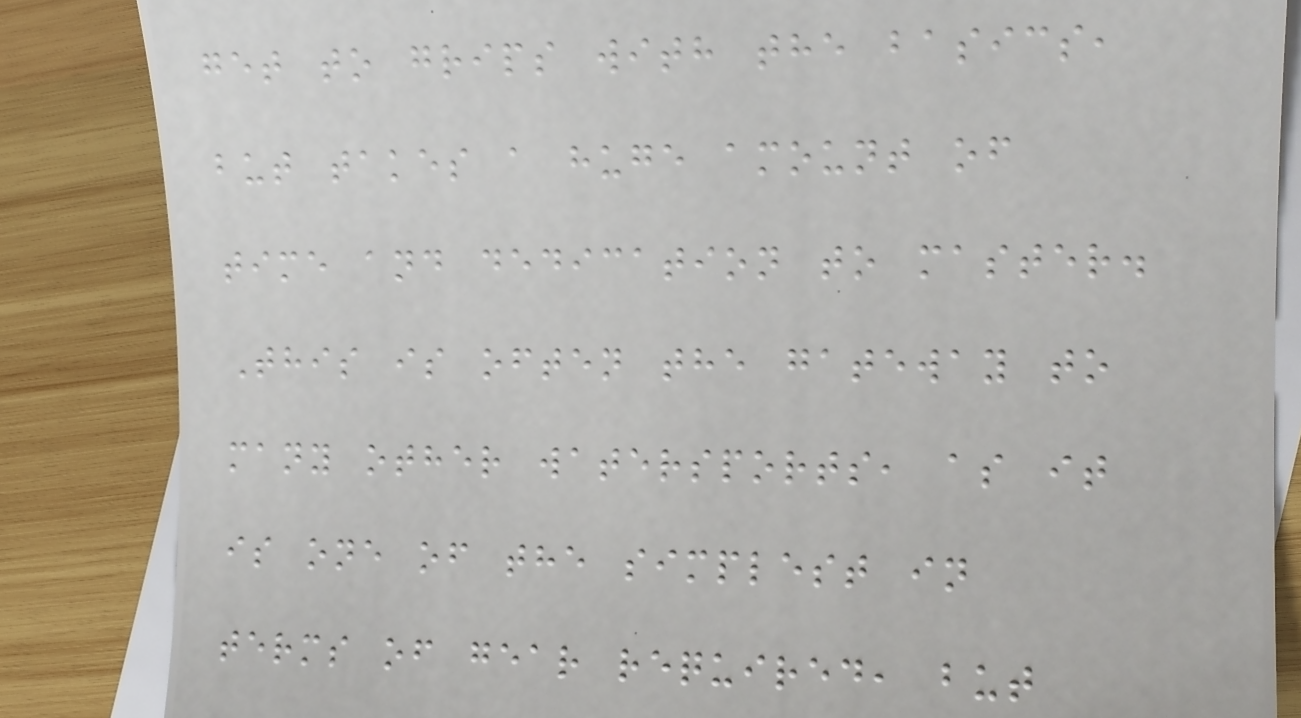get to grips with the basics,
but takes a huge amount of
time and dedication to master.
This is often the gateway to
many other watersports, as it
is one of the simplest in
terms of gear required, but
